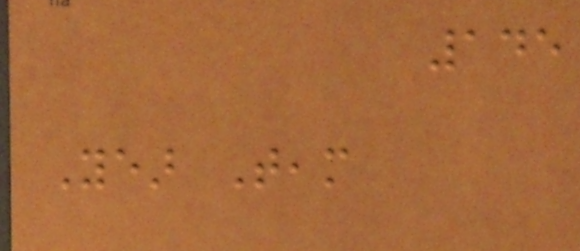145
Year Team
